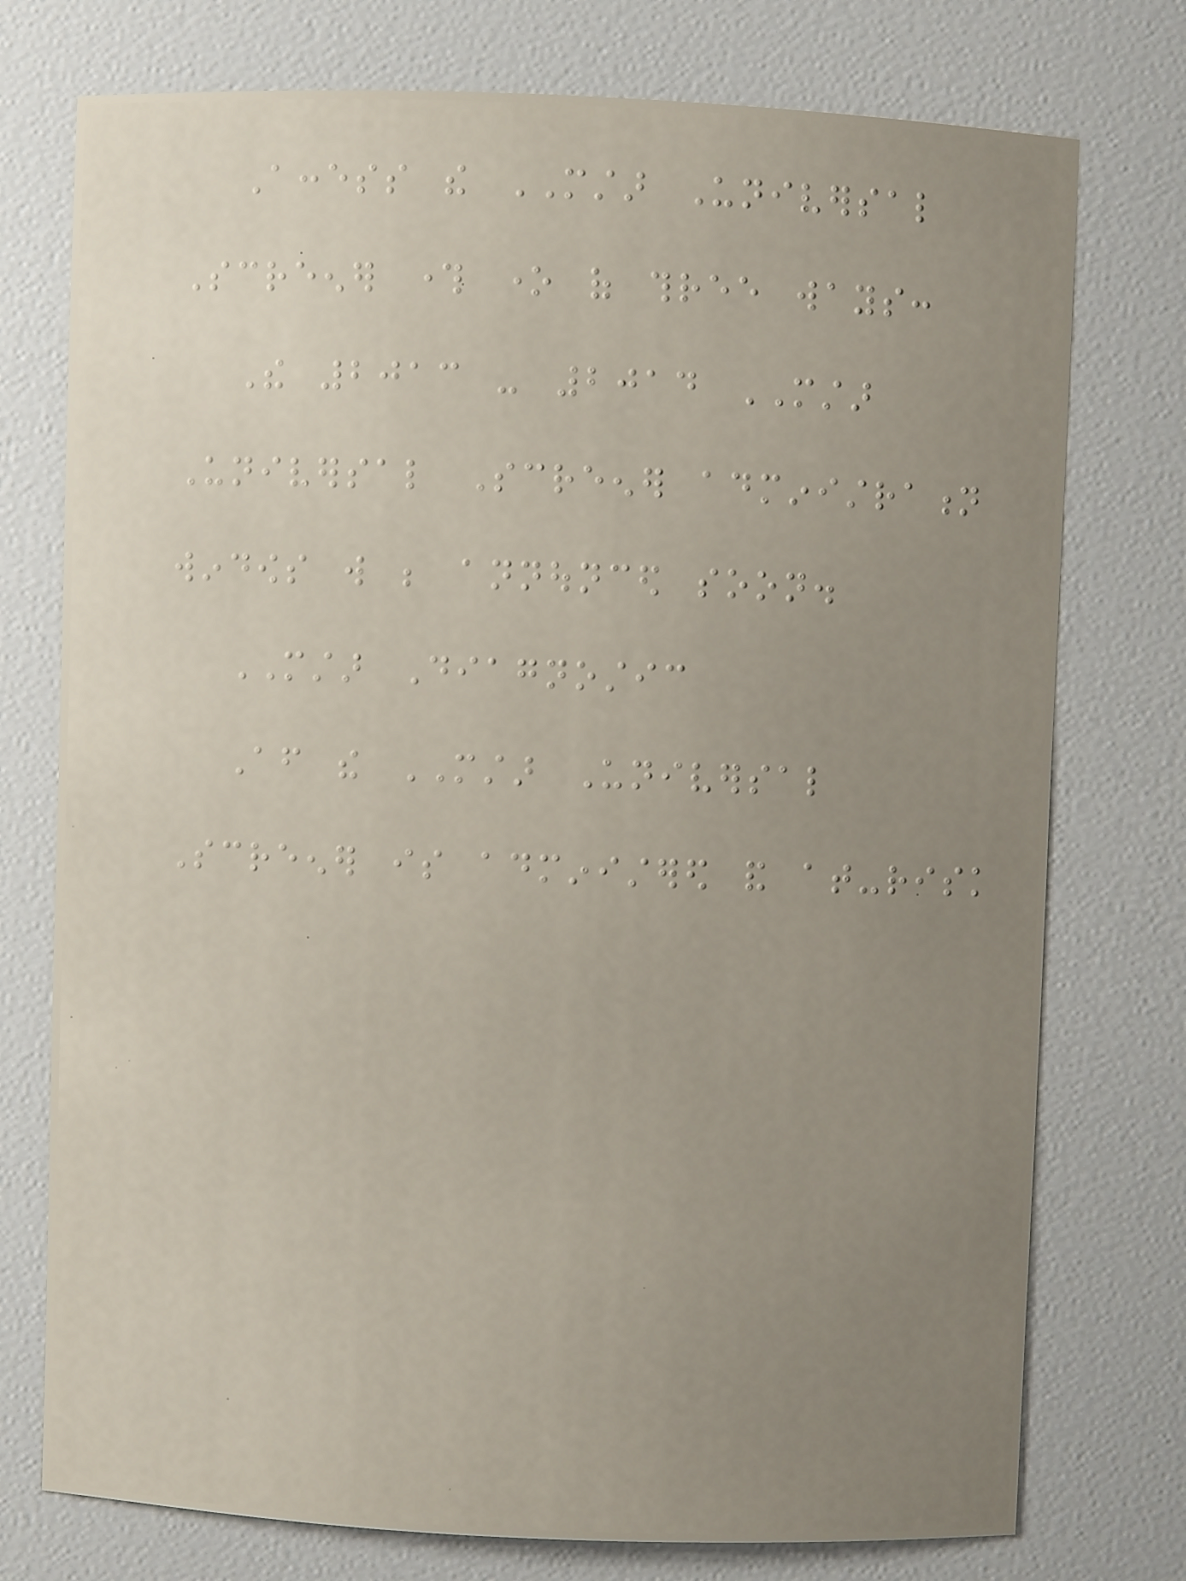Access the MSTAR Universal
Screener through one of three ways:
The 2013 - 2014 MSTAR
Universal Screener administration
windows will be announced soon.
MSTAR Diagnostic
After the MSTAR Universal
Screener is administered and at-risk
